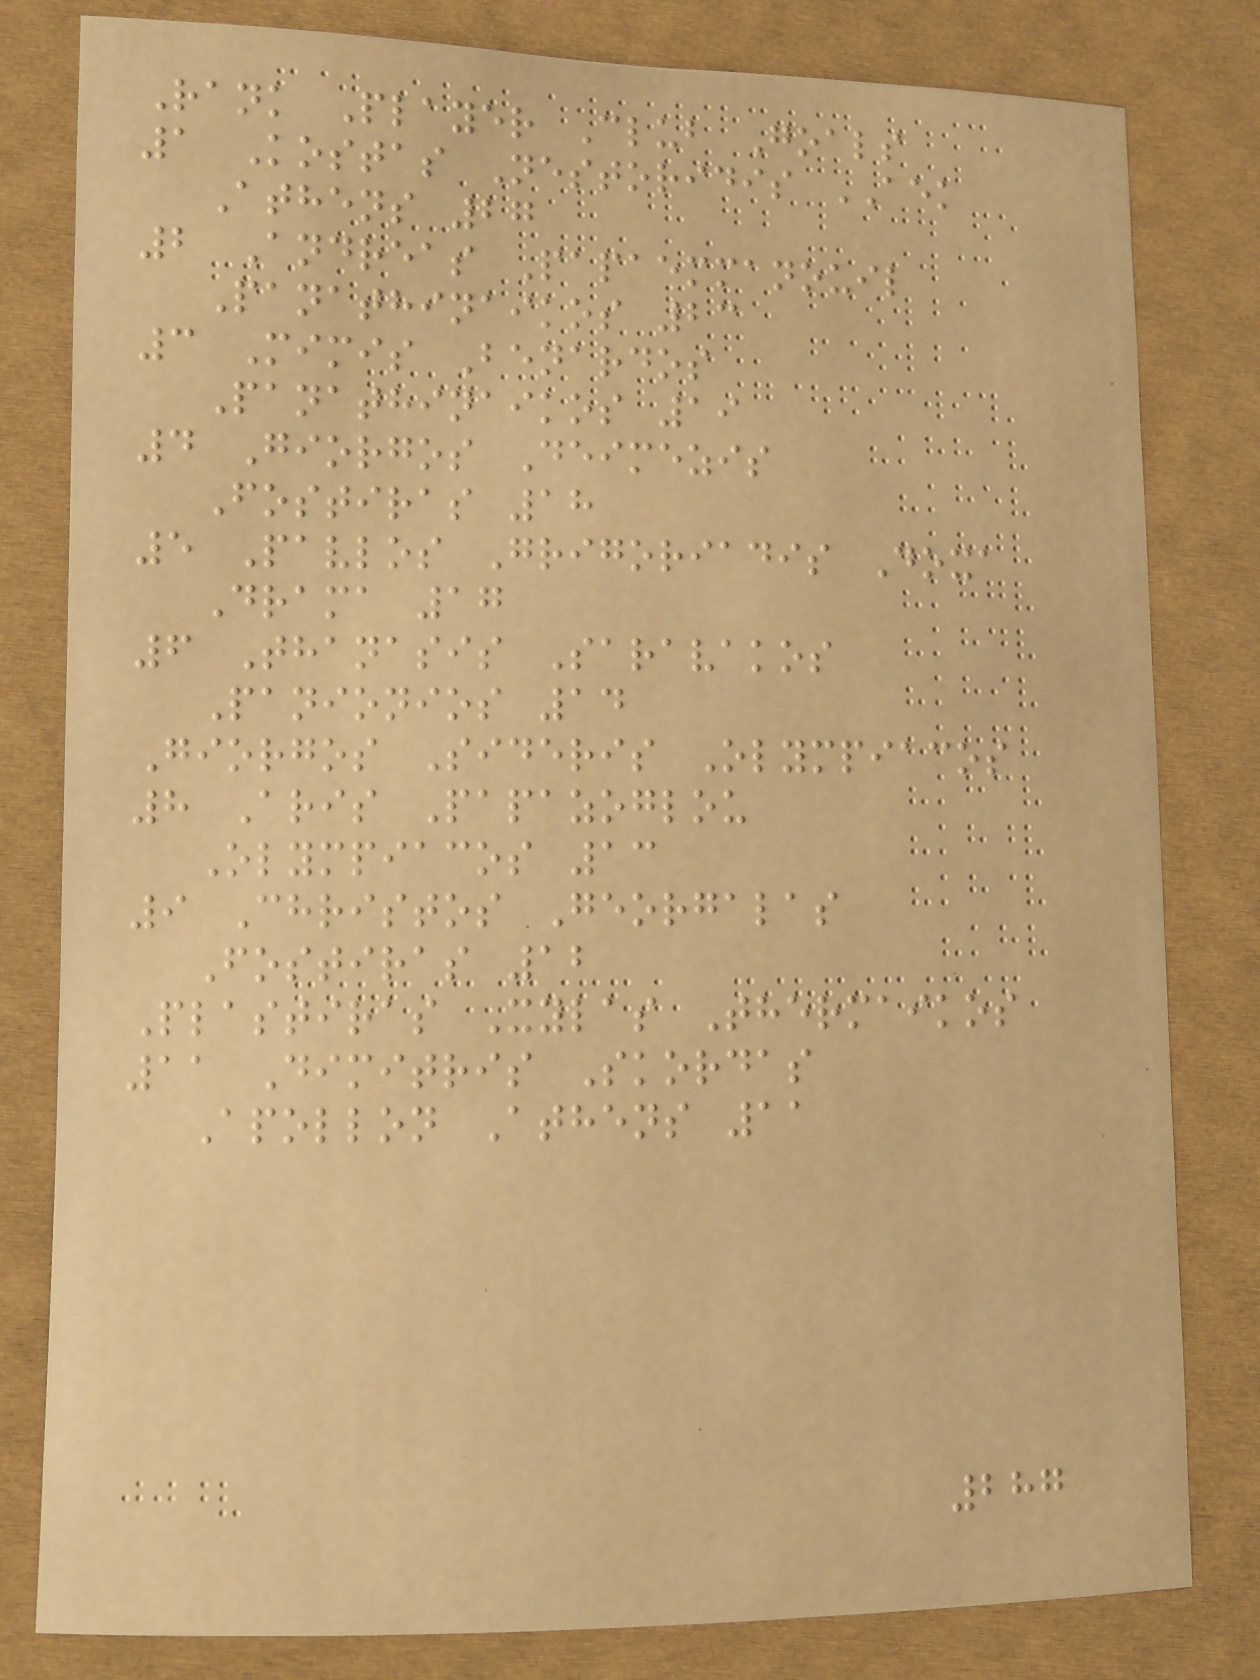Rank Player Club Goals
1 Kostas Nestoridis AEK
Athens 27
2 Andreas Papaemmanouil
Panathinaikos 23
3 Mimis Benardos
Panathinaikos 19
4 Giorgos Deimezis
Fostiras 18
5 Pavlos Grigoriadis Doxa
Drama 17
6 Thanasis Saravakos
Panionios 14
Giorgos Sideris Olympiacos
8 Aris Papazoglou
Olympiacos 13
9 Christos Georgalas
Fostiras 12
Plastiras Xylas Thermaikos
11 Dimitris Skordas
Apollon Athens 11
287
